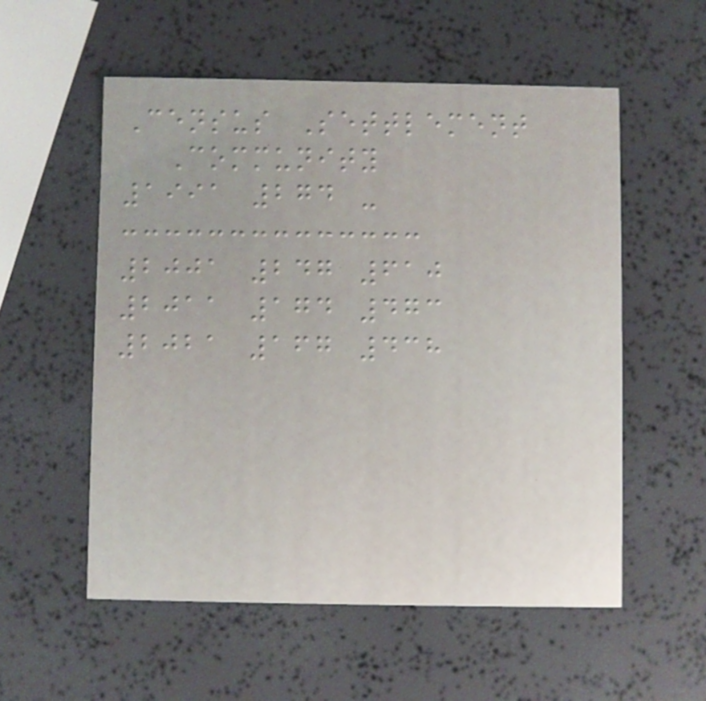Census Settlement
Community
1991 274 -
2001 247 610
2011 174 473
2021 167 438
